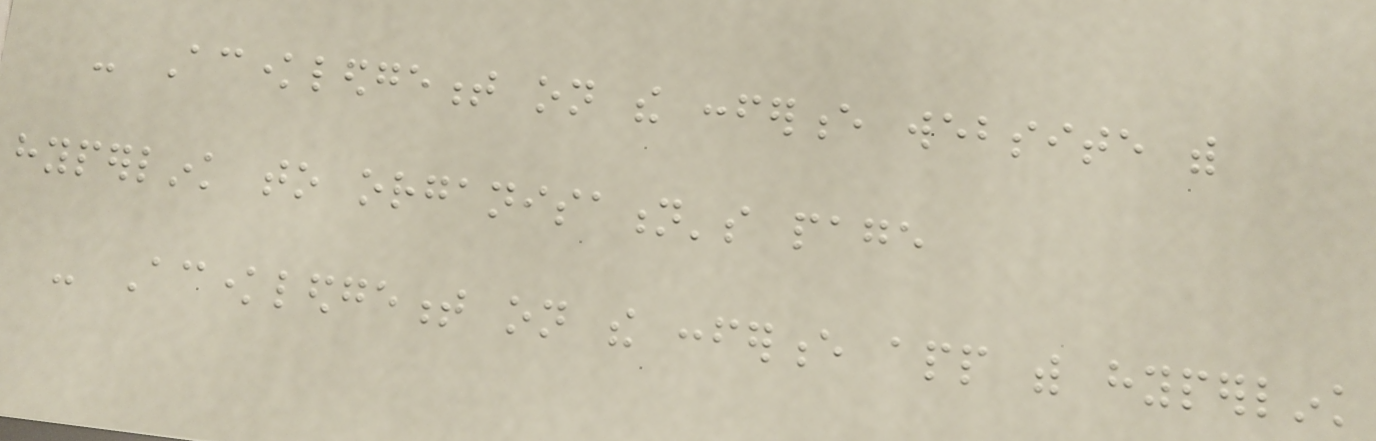- Acknowledgement on the conference website with
hyperlink to organisation's page
- Acknowledgement on the conference app with hyperlink
